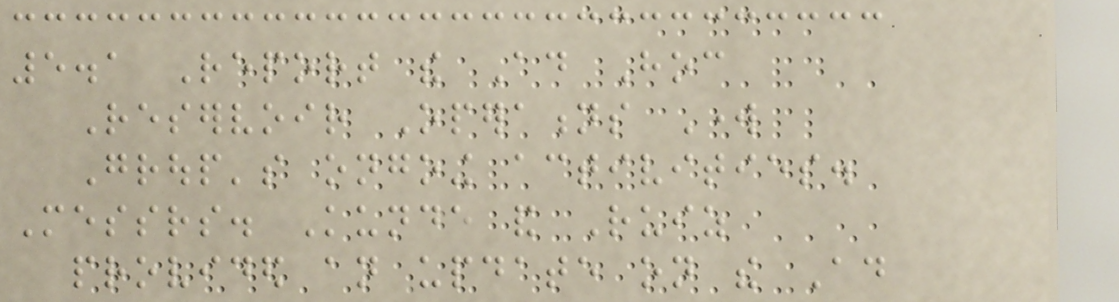5.1 Report the Ad Hoc
Reservoir Operations Work
Group's ongoing activities.
Messrs. Kunde and Ruiz
provided an update on the Ad
